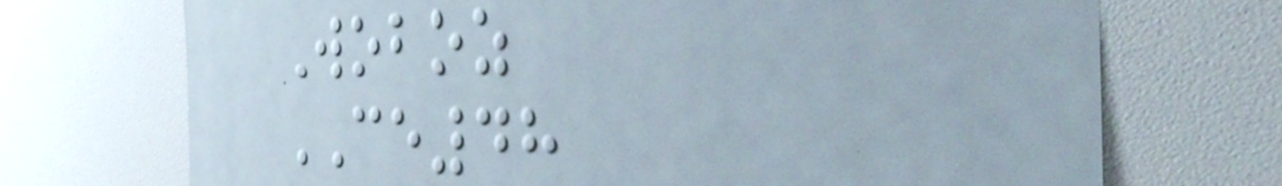Woboz
CE48
